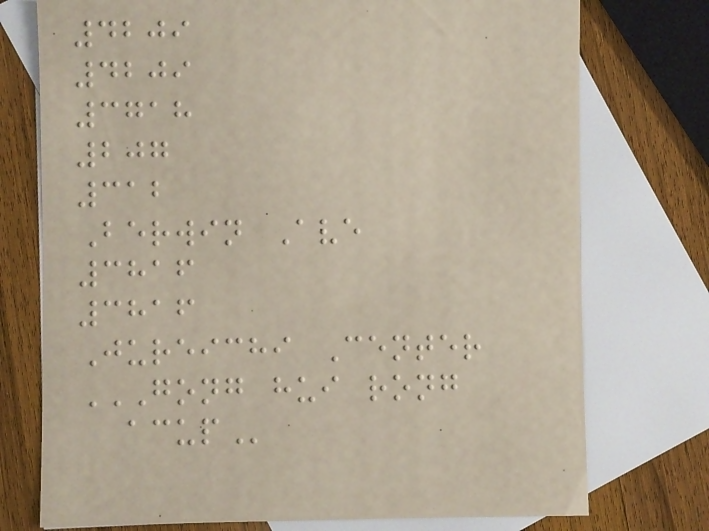4209
4209
3718
207
312
Berwin Ave
3816
3816
Jureichi Center
GONG HUI RONG
ACUP
